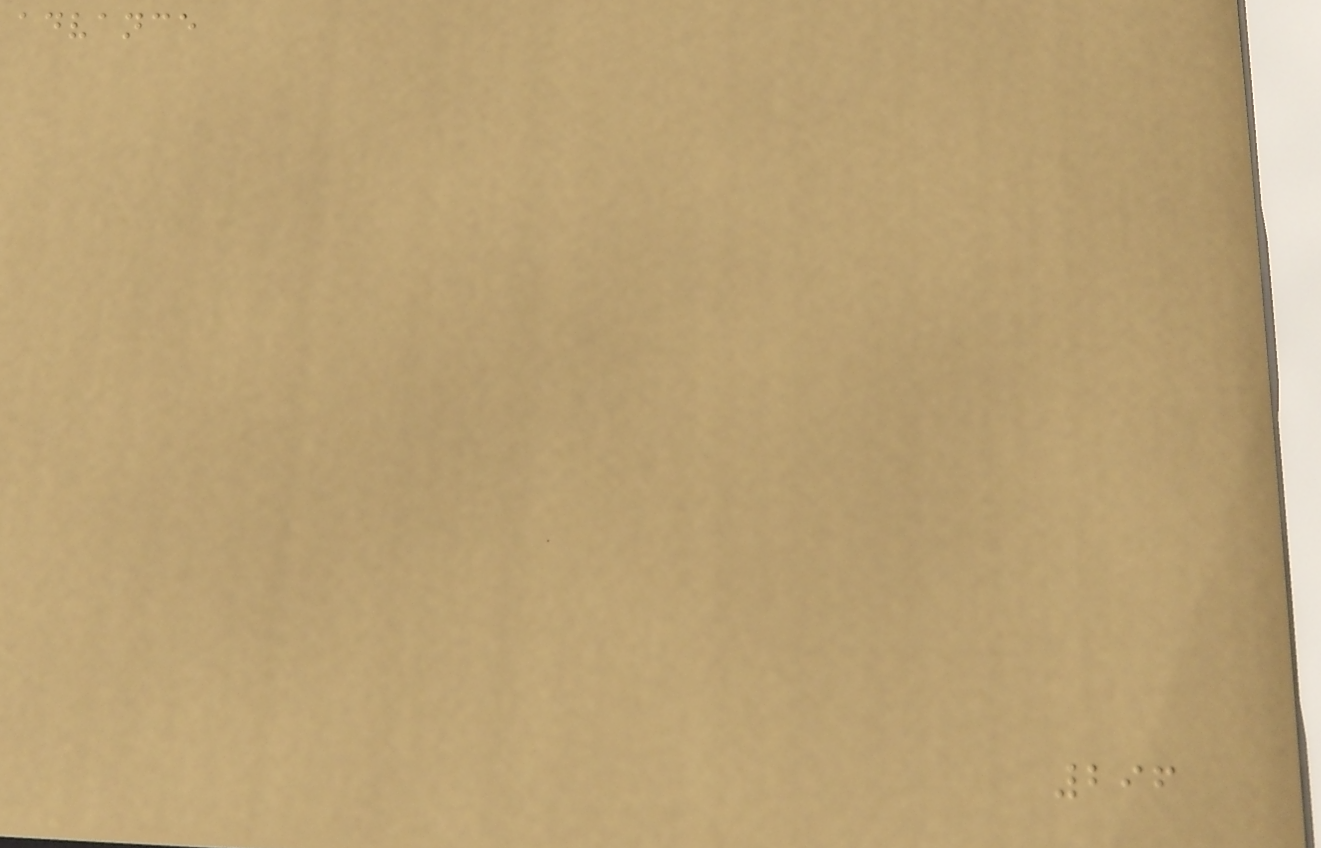advance
296
